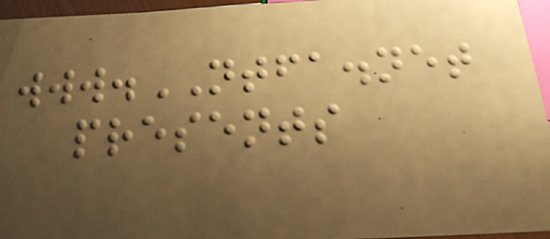www.NTFA.net
presents
